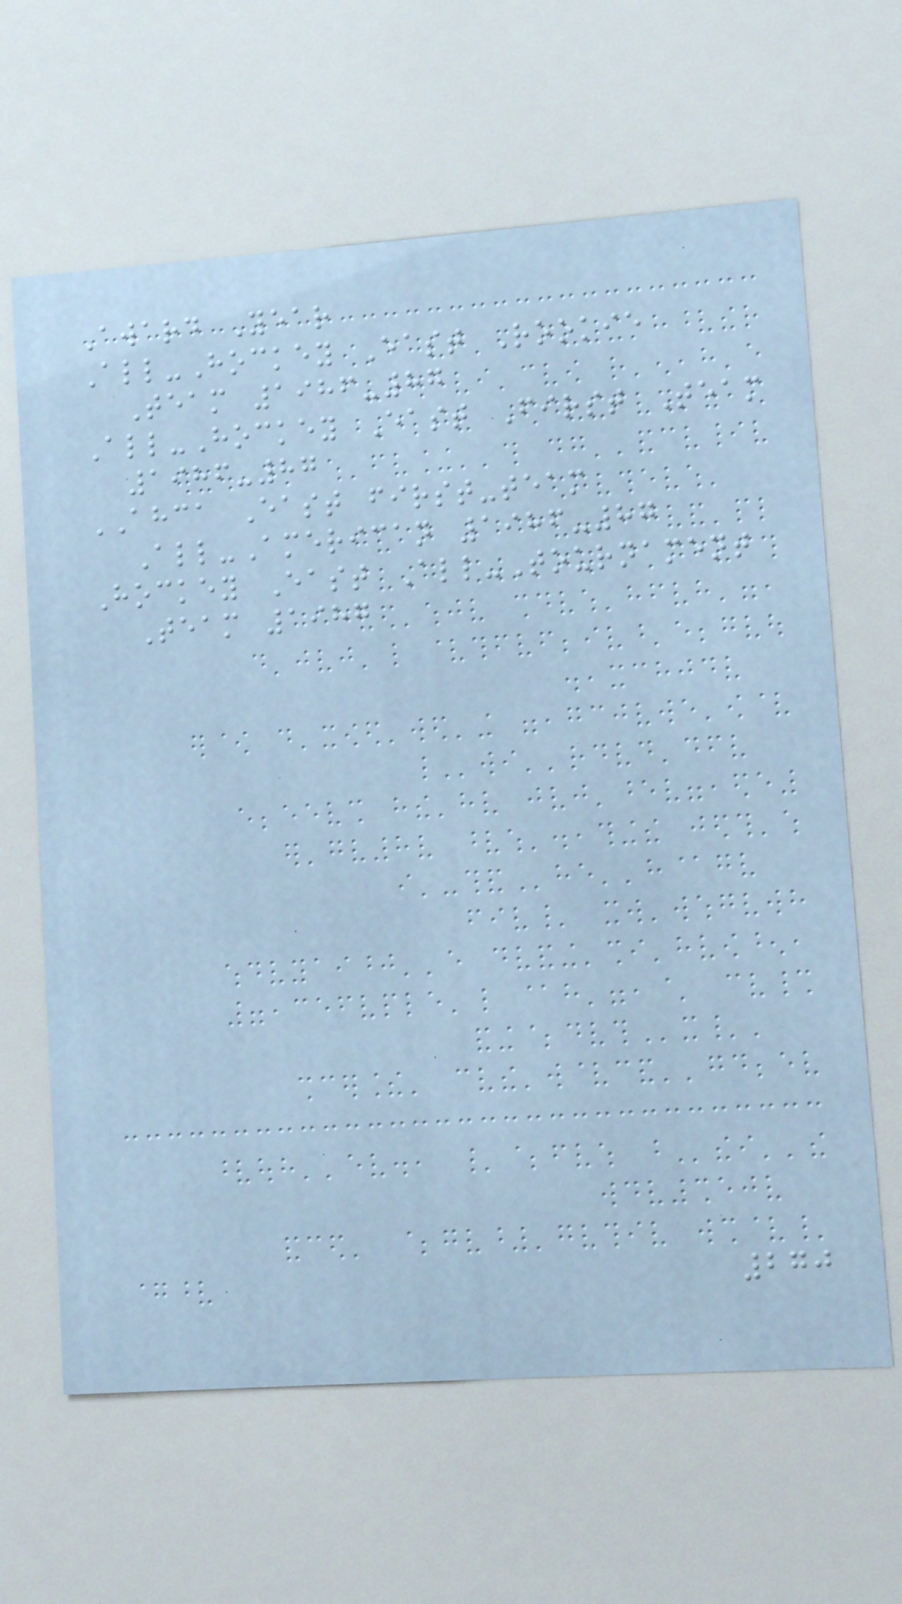Award Year
All-Hockey East Rookie
Team 1986-87
All-Hockey East First Team
1986-87
AHCA East first-team
All-American 1986-87
Hockey East All-Tournament
Team 1987
270
